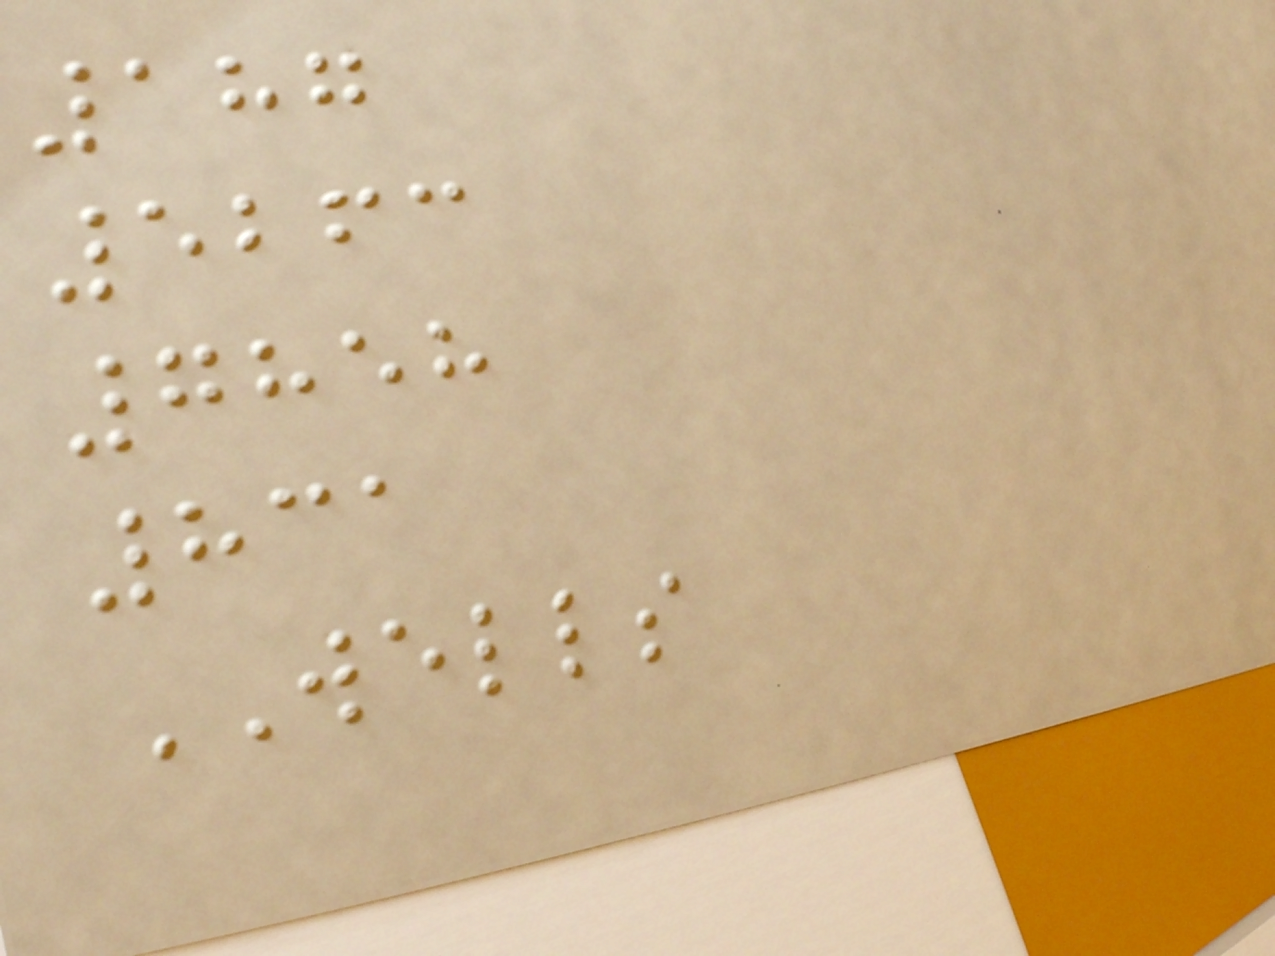187
5263
7858
831
WELLS
